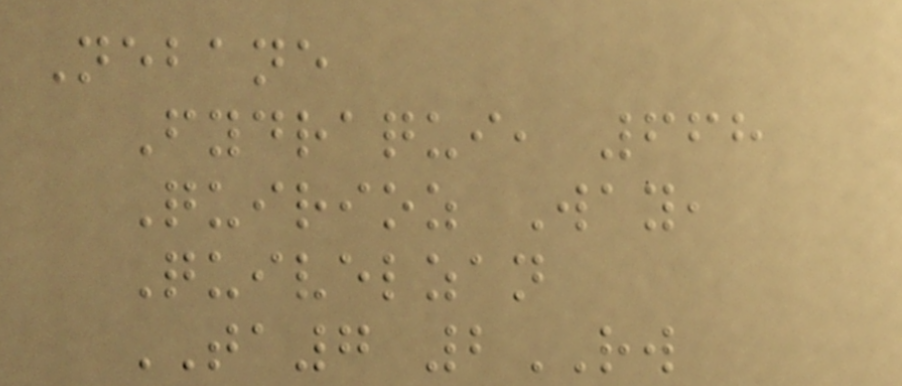Nebane
Fydraqui, 668
Quirioz Way,
Quivelzan
TA7 2RW
